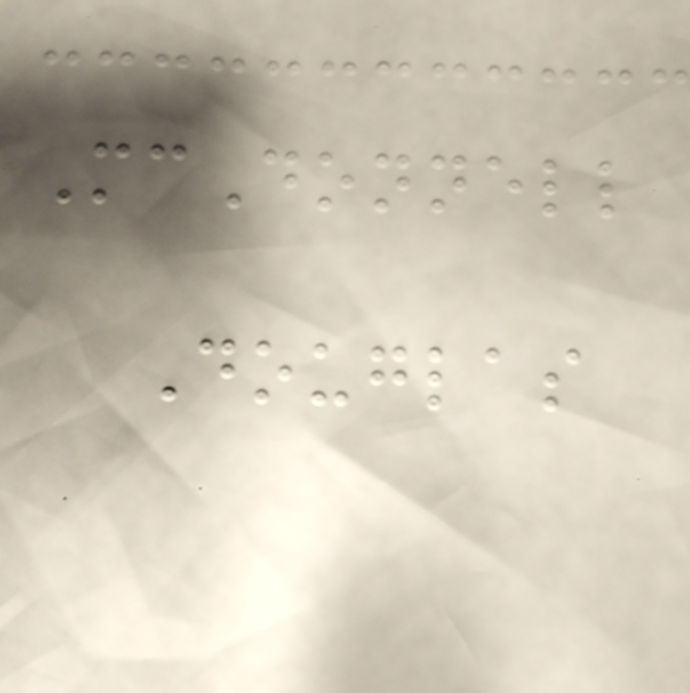McDonnell
Douglas
